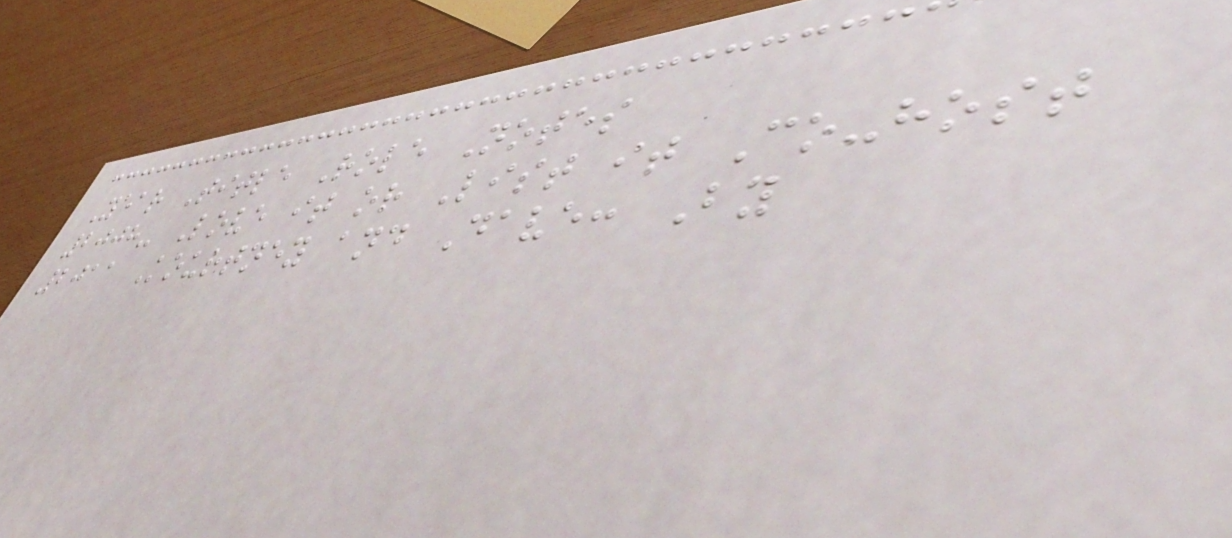Year Title Role Notes
2008- Love it or List it Co-host
2011 Kourtney and Dave: By
